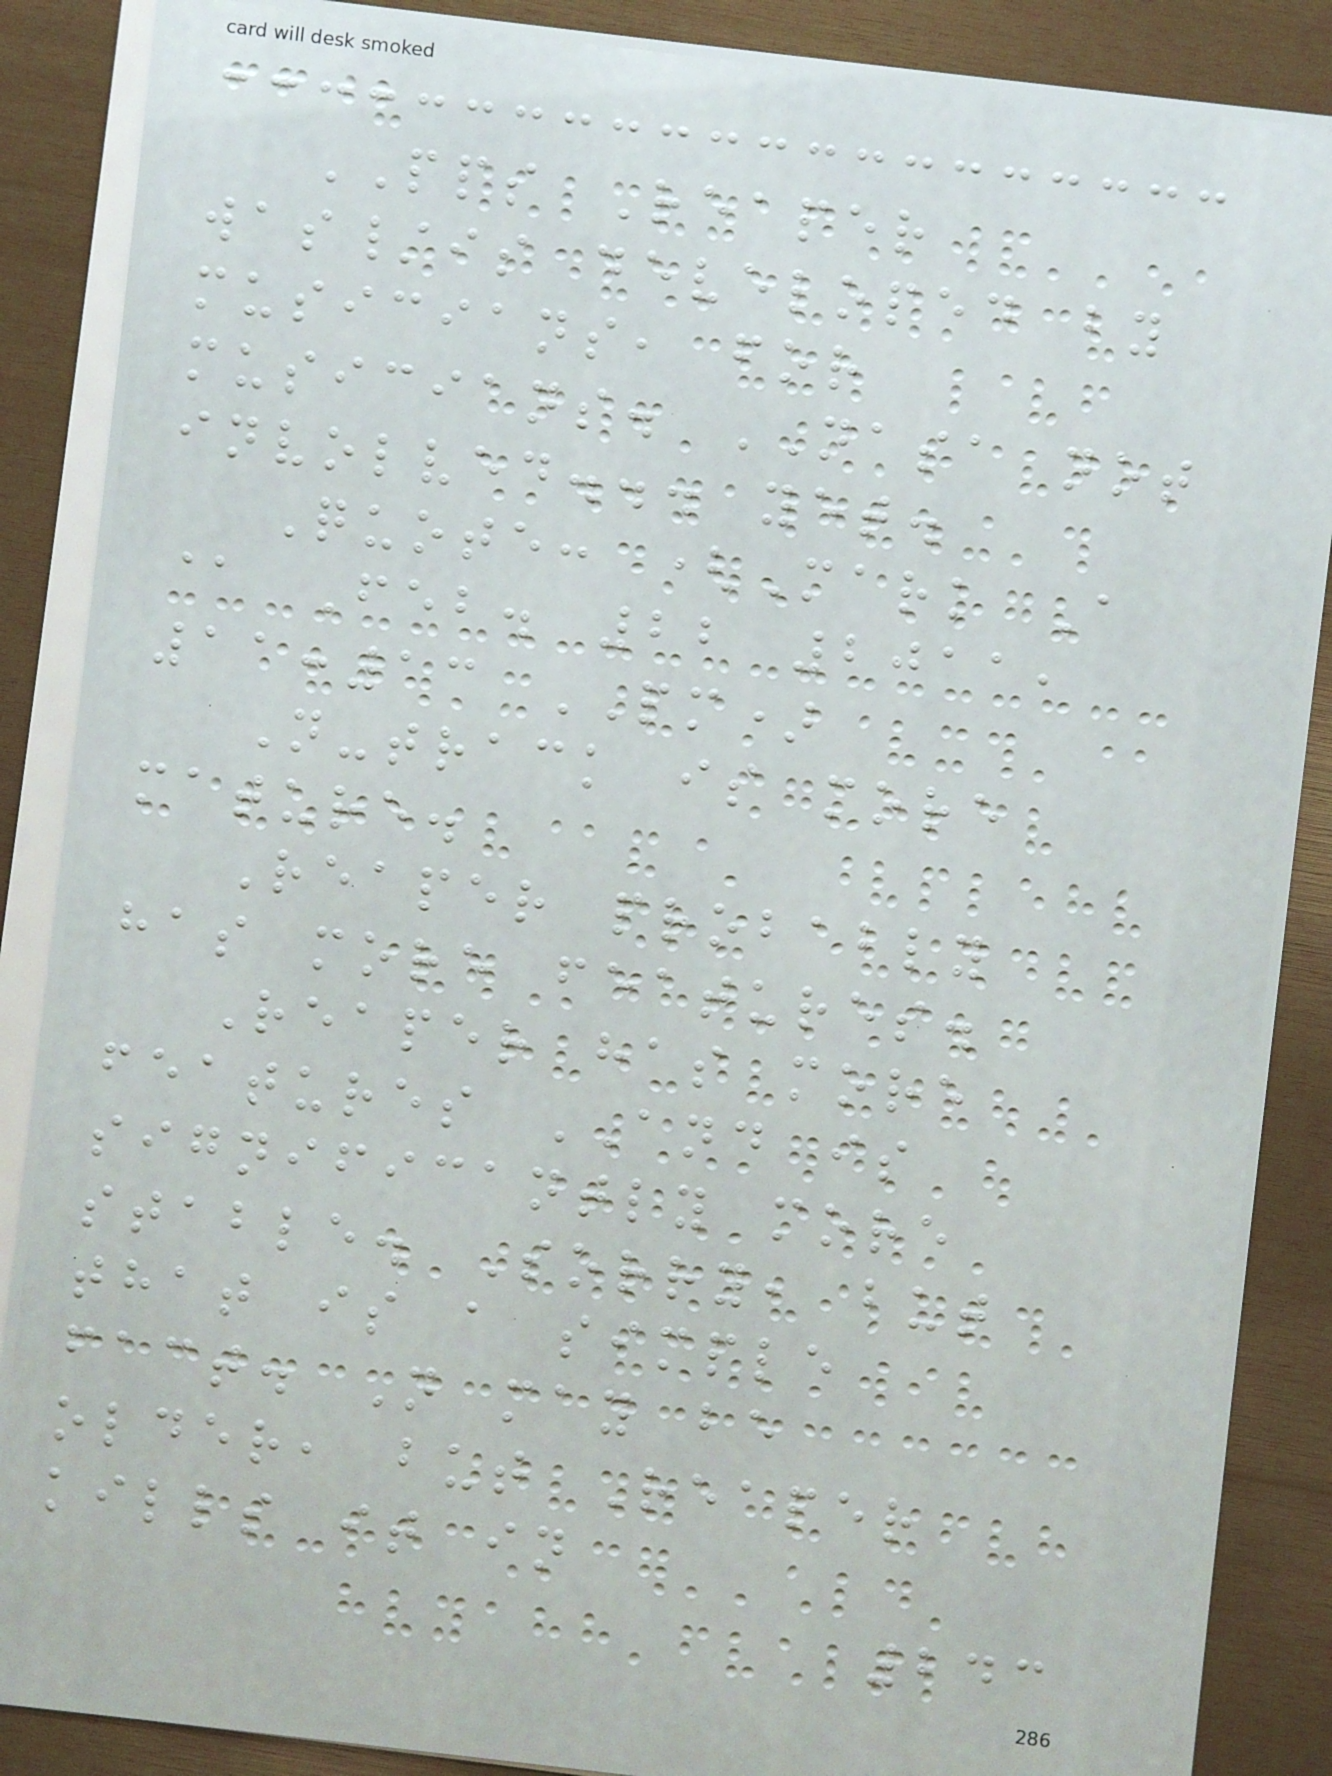PPS Reaper
was/is developed by
musicians, for
musicians. NASA not
involved... yet.
Quote: (Mark A
@ Feb. 22 2011,
11:13 PM)
N-track is more
mature.
Reaper probably
has more features.
Reaper has more
features AND is
significantly more
stable. Sorry, but
that is a simple
fact. N may be
older, but Reaper
kills it in
243
